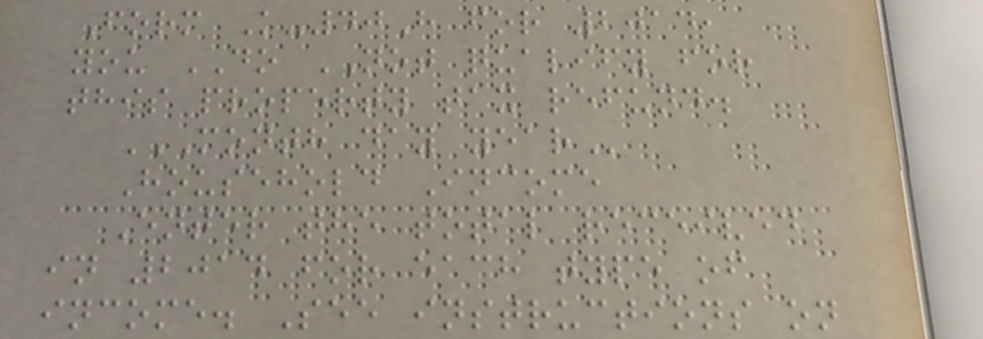Form K-40H for 2014,
you DO NOT qualify for
this property tax refund.
MONTH DAY YEAR
Household Income
Enter the total received
in 2014 for each type of
income. See instructions on
